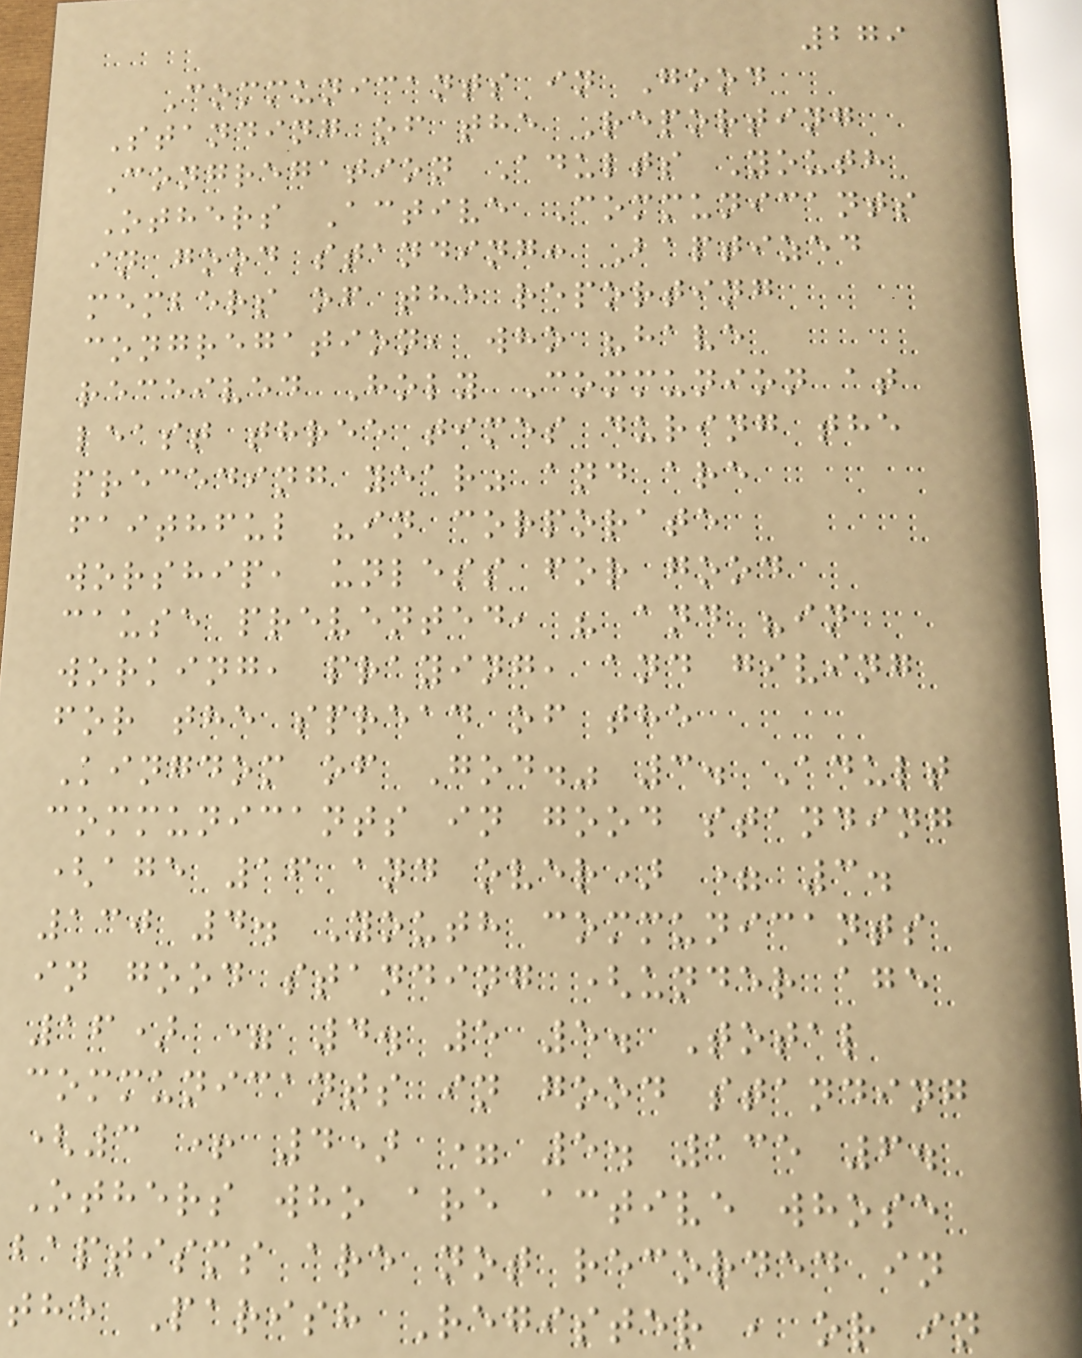279
Communicants in Good
Standing of the Reporting
Congregation Adults Youth
Others Active Communicants
in good standing: Baptized
members of the reporting
congregation, who "have
received Holy Communion at
least three times during the
preceding year" and are
faithful "in corporate
worship, unless for good
cause prevented, " and "in
working, praying, and giving
for the spread of the
Kingdom of God." 3. Adult
communicants in good standing
(age 16 and over) = 3.
130 4. Youth communicants
in good standing (under age
16) = 4. 5 5. Total
communicants in good standing
(3 + 4) = 5. 135 6.
Others who are active whose
baptisms are not recorded in
the Parish Register , or in
